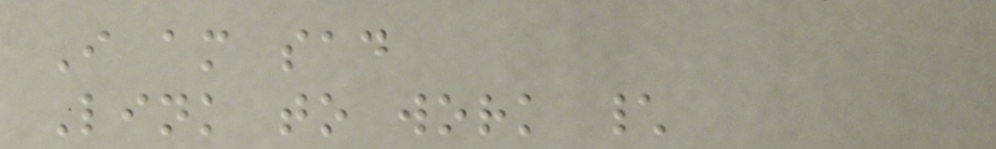I am sad
Link to work \
